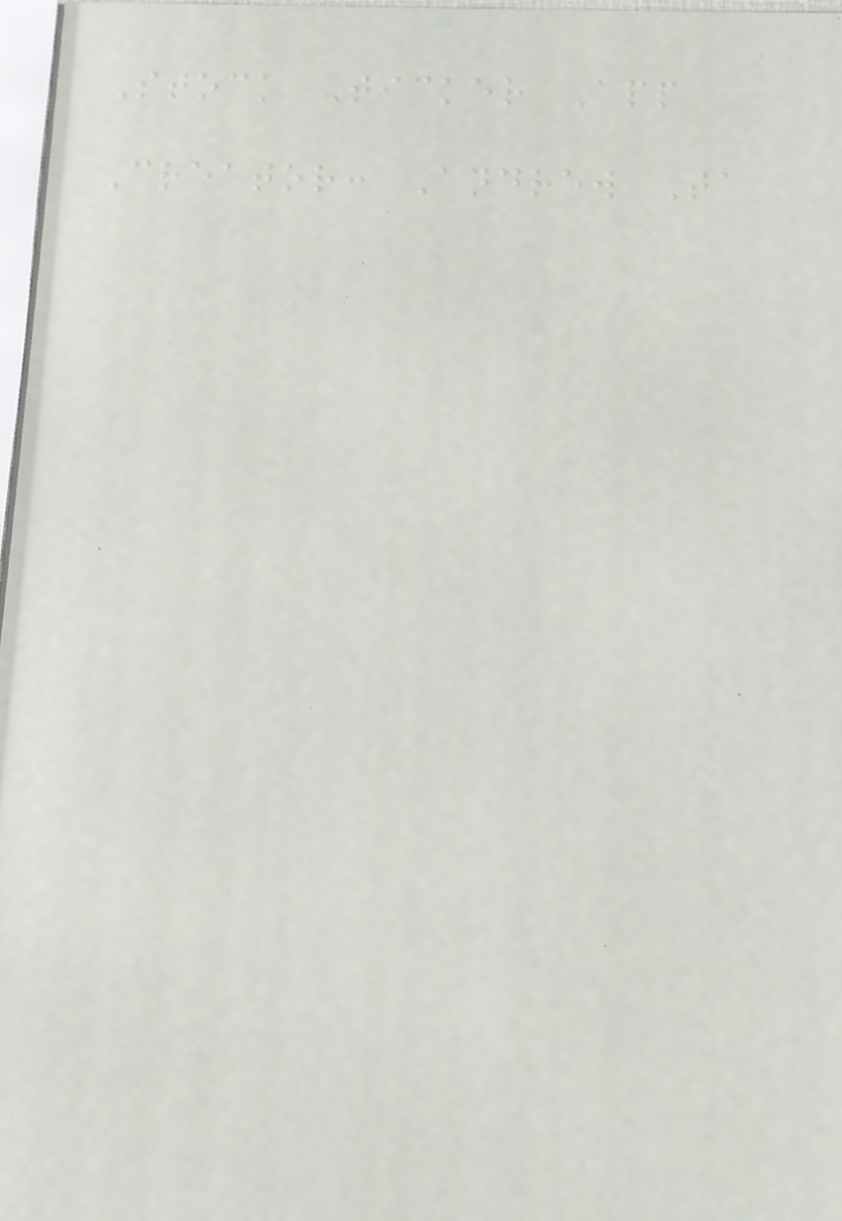Stock Ticker App
Creator: Andrew Ta
